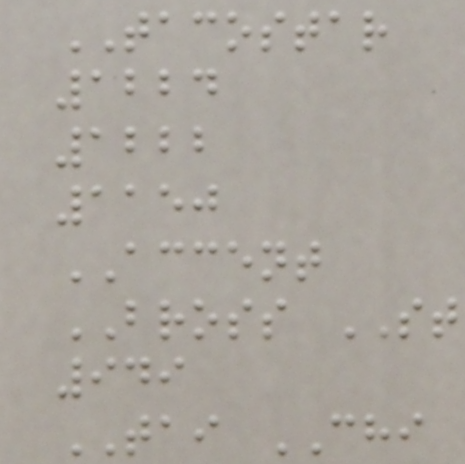TACOSTAR
1224
1222
1150
ACCENT
BROSS ST
949
TAI CHI
